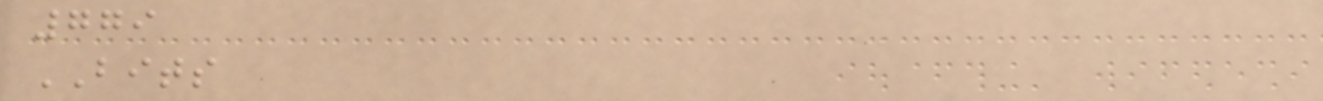779
BITS
